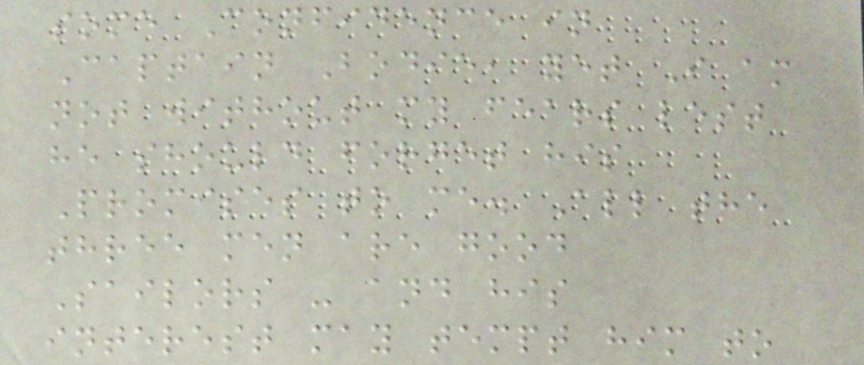some Confidence in
Captain Bodie, yet I am
not without my fears lest
he should forget his
Promises to me. All the
three men are good
Sailors - and his
interest may tempt him to
